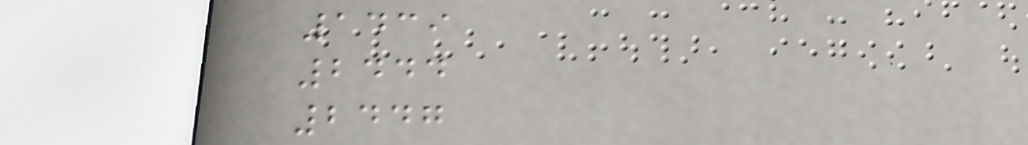1439
2444
2447
